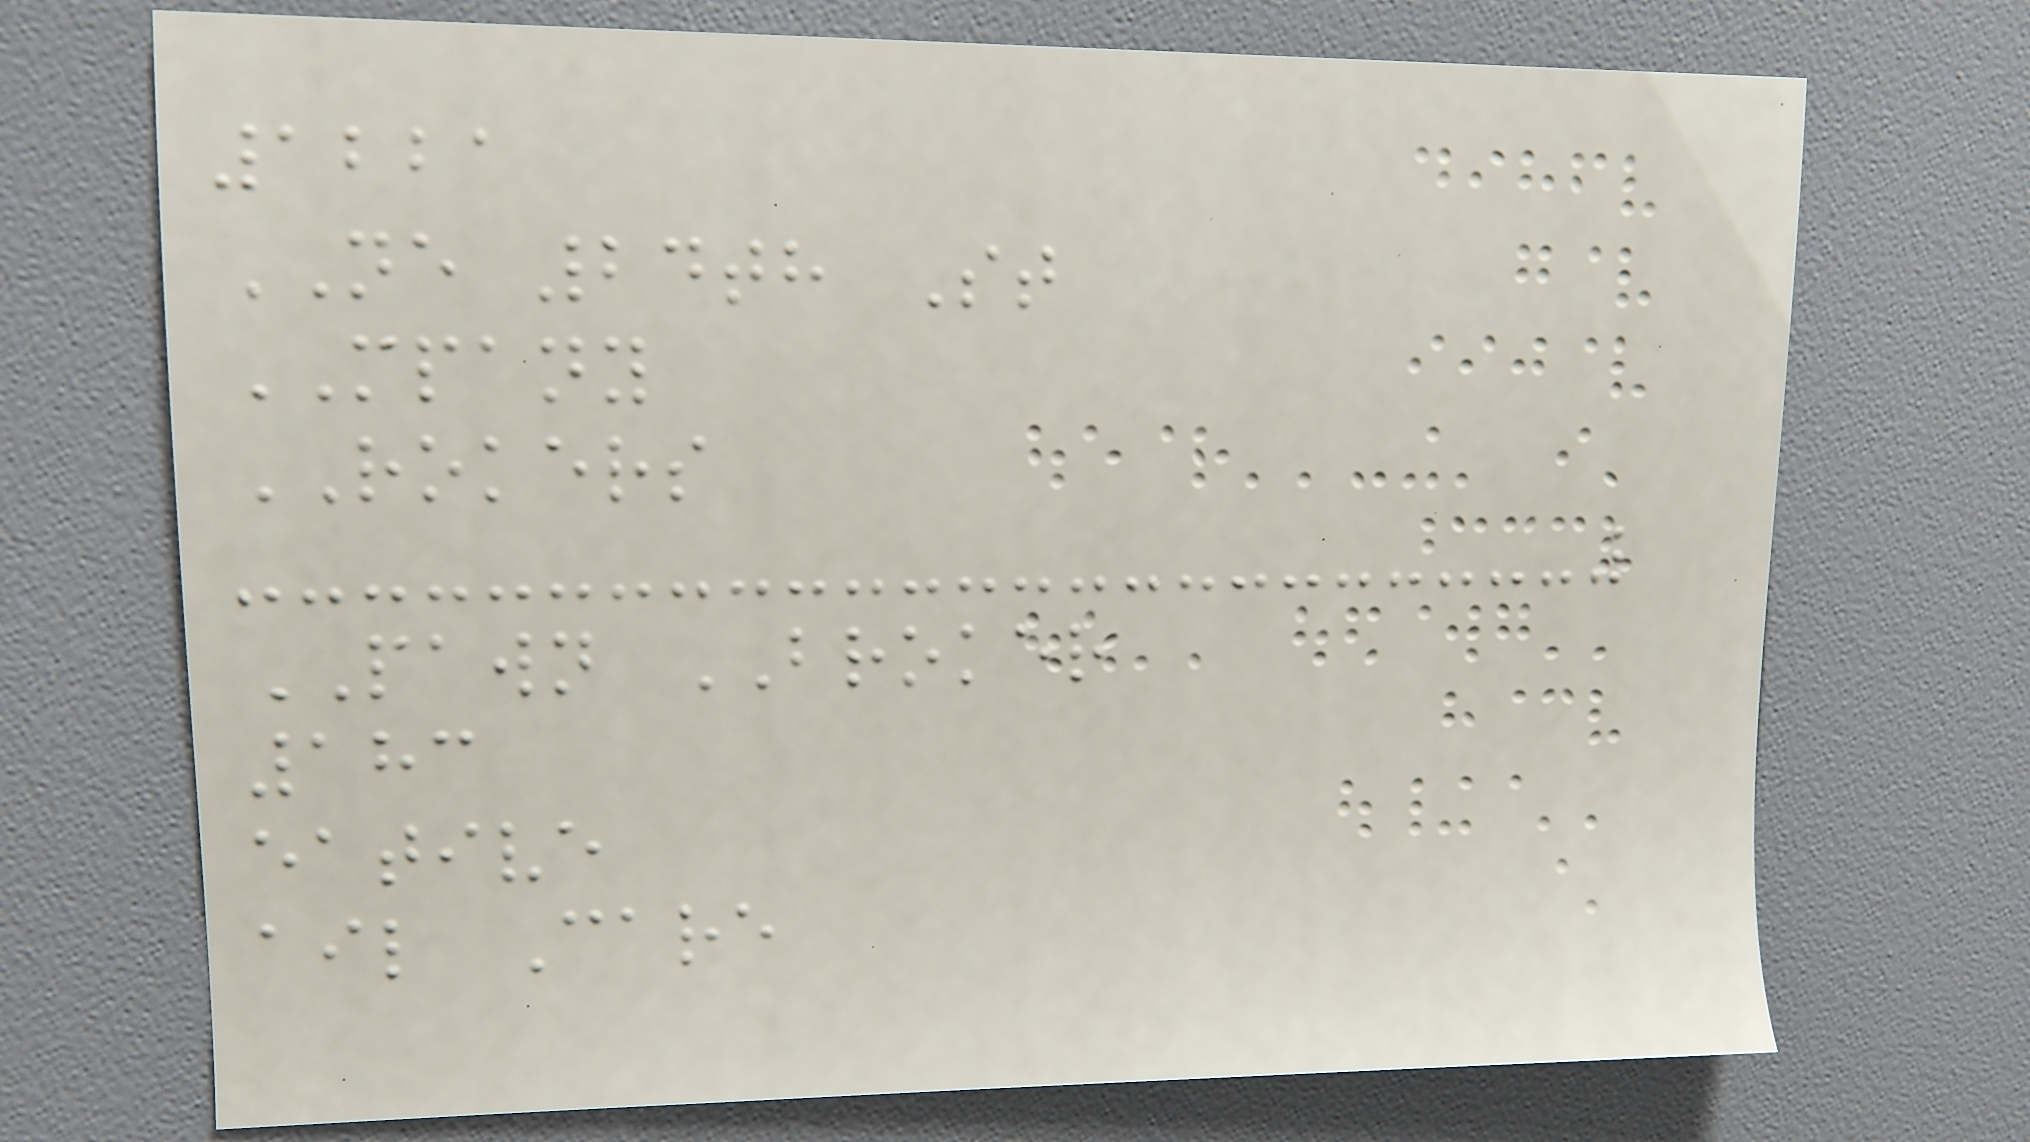1221
NE 24th St
MPANY
ROKERS
PAWN BROKER
183
eative
ail Care
